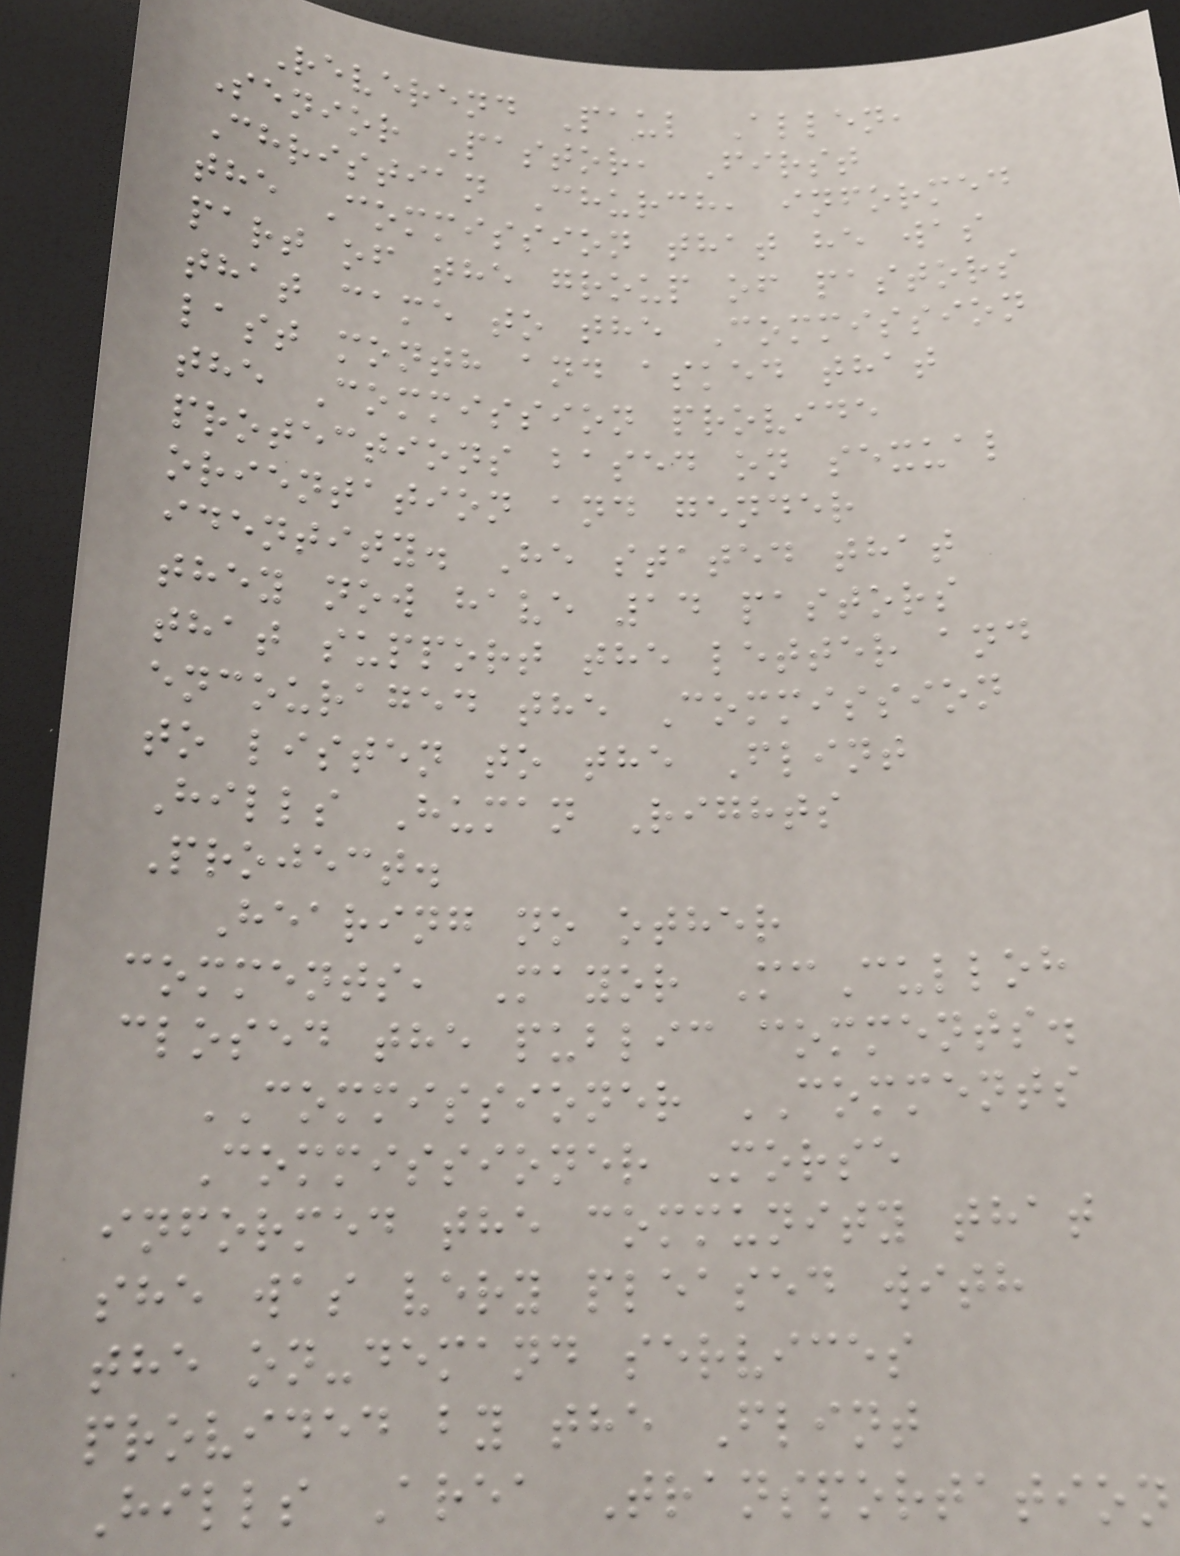Reverend Paul Allen,
Senior Pastor, First
Christian Church, informed
the Commission that he was
part of the group of pastors
that came to the Commission
last month and asked that
the Commission provide
protections based on sexual
orientation and gender
identity. He stated that
they now have 14 pastors
that support the letter and
encouraged the Commission
to listen to the Flint
Hills Human Rights
Project.
Hearing no other
comments, Mayor McCulloh
closed the public comments.
COMMISSIONER COMMENTS
Commissioner Morse
informed the community that
she was very pleased with
the on-demand services
provided by the Flint
Hills Area Transportation
